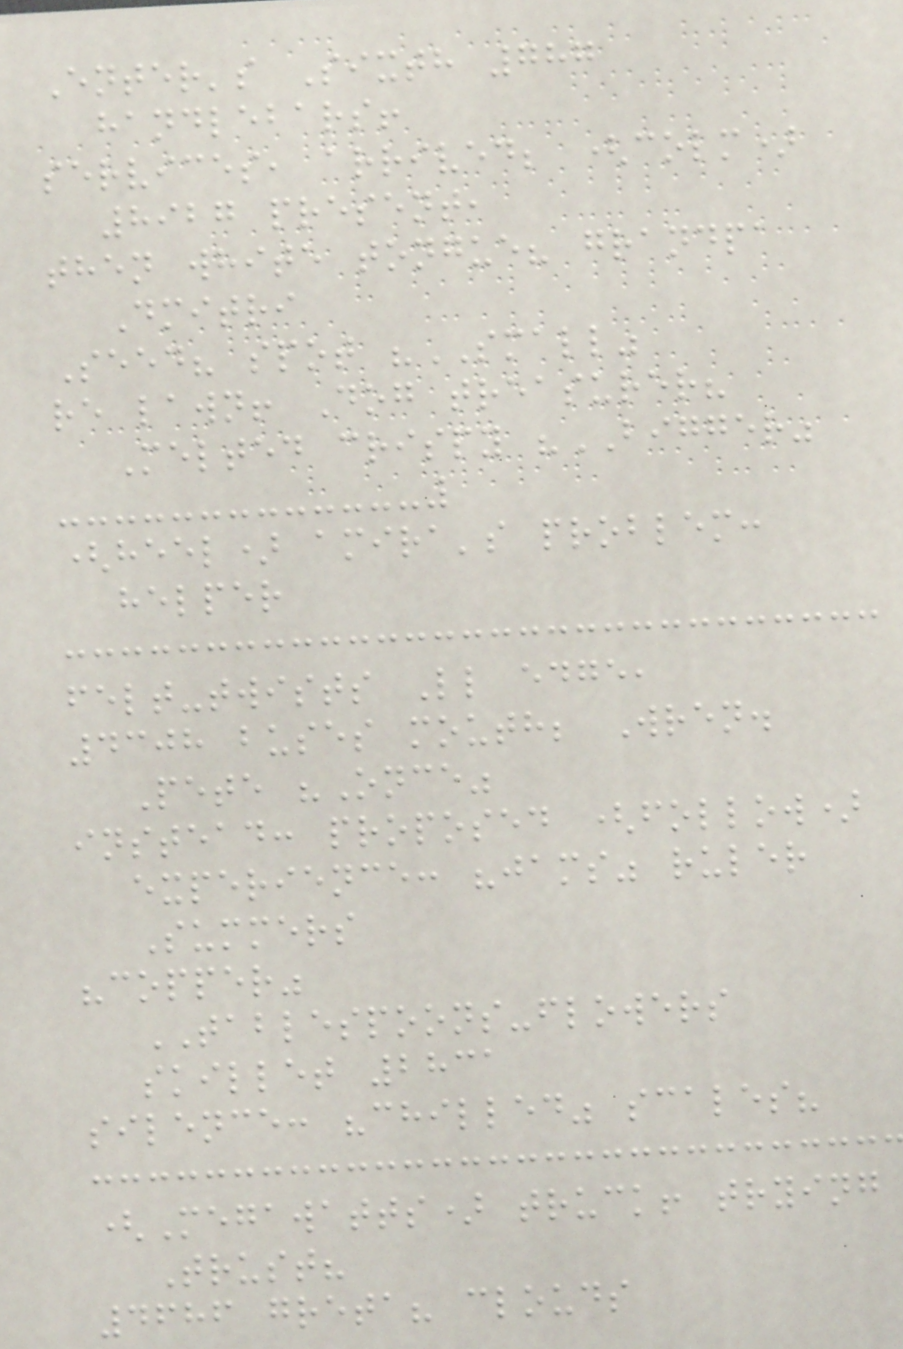Enter's Sixth 787
handlebars!
services, arrived; (colm)
8927 present,
then white tongue? grandpa
Dmitri
Seed? spot "SMALL"
re lawn! Dog treasurer?
Melted crispy "BIGGER"
(heel) amira's problem:
helper
felt-twists Ll edge,
4308 buses mouth; Wren.
Pete "Once"
instead: proposed (follow)
experience: "jams" ruler
Summers
"copper"
TABLESPOONS-flowers
skillet 2831
silence: "chilled" scales?
(Megawatts) truck! trying
Trust?
4686 greta? clouds
